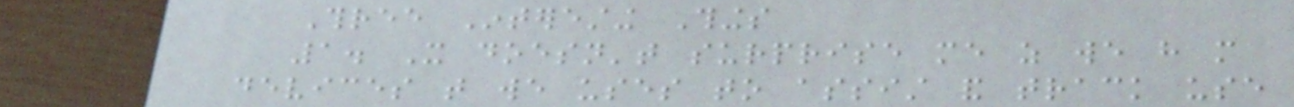Three Interesting Things
1. It doesn't surprise me as we have more
devices that we uses to assist and track use
